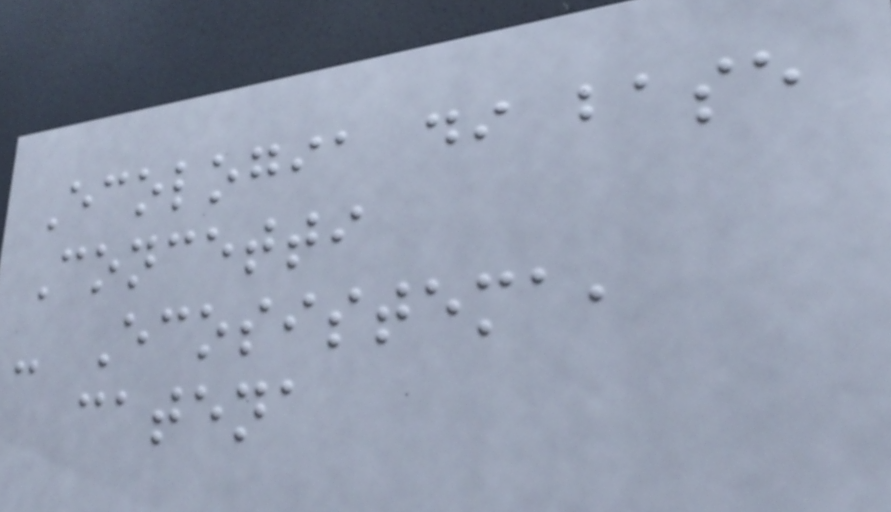Ecologia di base
Concetti
- Ecosistema,
catena
